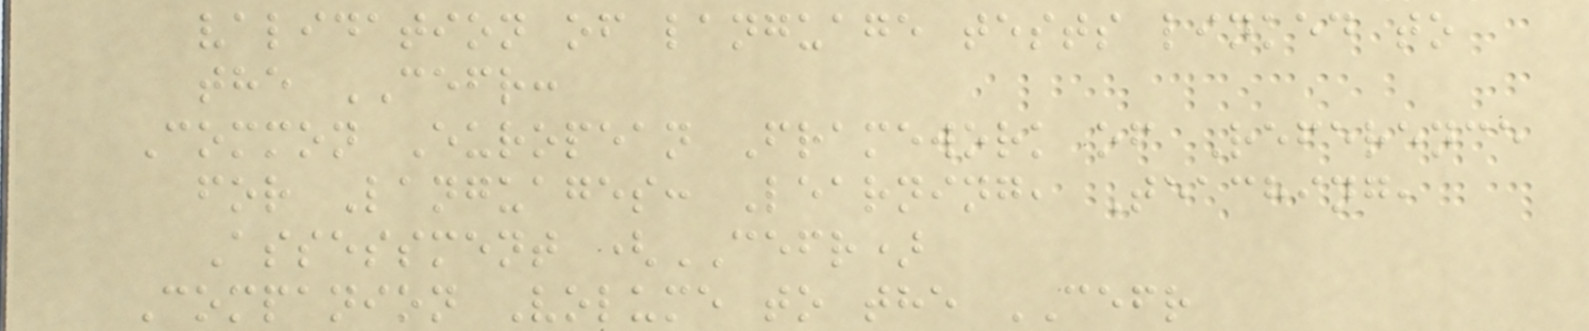validation of language tests linked to
the CEFR:
Common European Framework of Reference
for Languages: Learning, Teaching,
Assessment (CEFR)
Companion Volume to the CEFR
